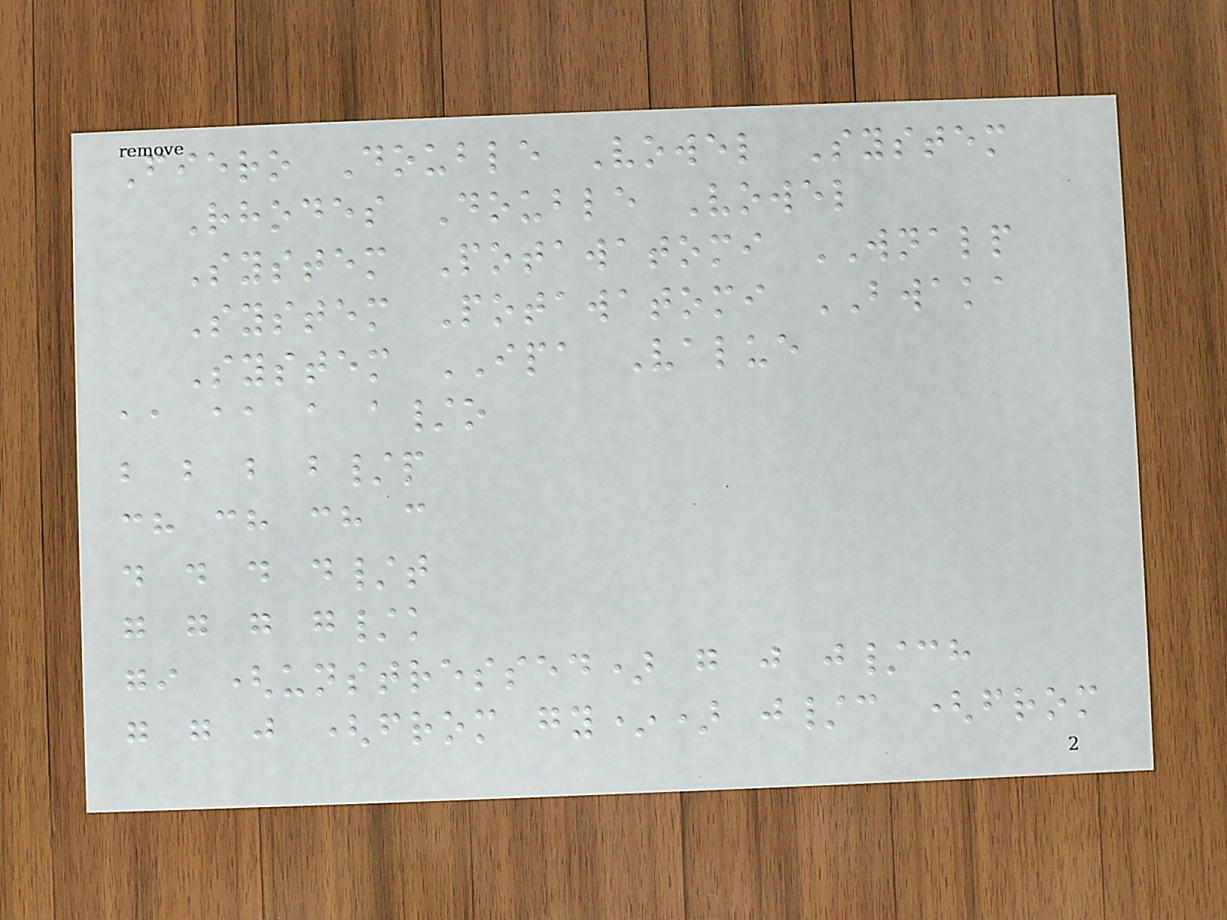Fiero Double Vowel System
Rhodes Double Vowel
System Potawatomi WNALP
System Potawatomi BWAKA
System IPA Value
aa aa a a/o
b b b b/p
ch ch ch c
d d d d/t
g g g g/k
gi (unstressed) g j j/ch
g g j (from gy*) j/c (from
